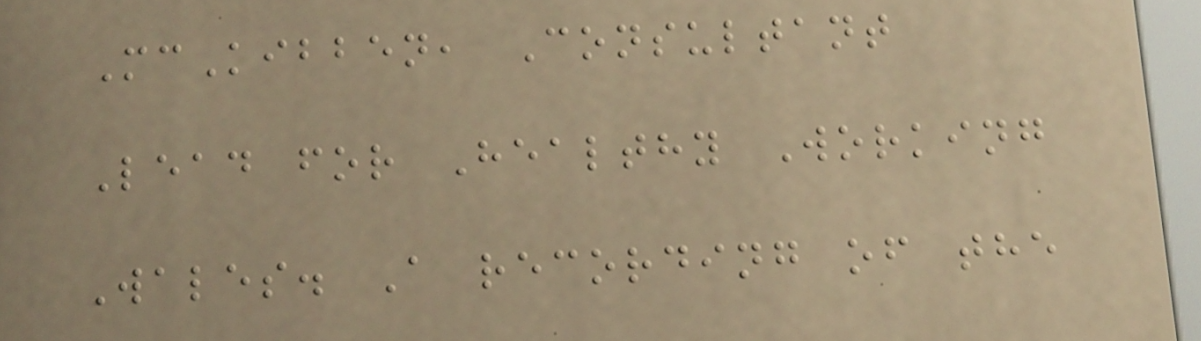McKibben, Consultant
Lead for Healthy Working
Wales. A recording of the
